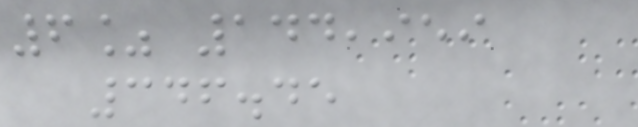6% 144,959
346.45
